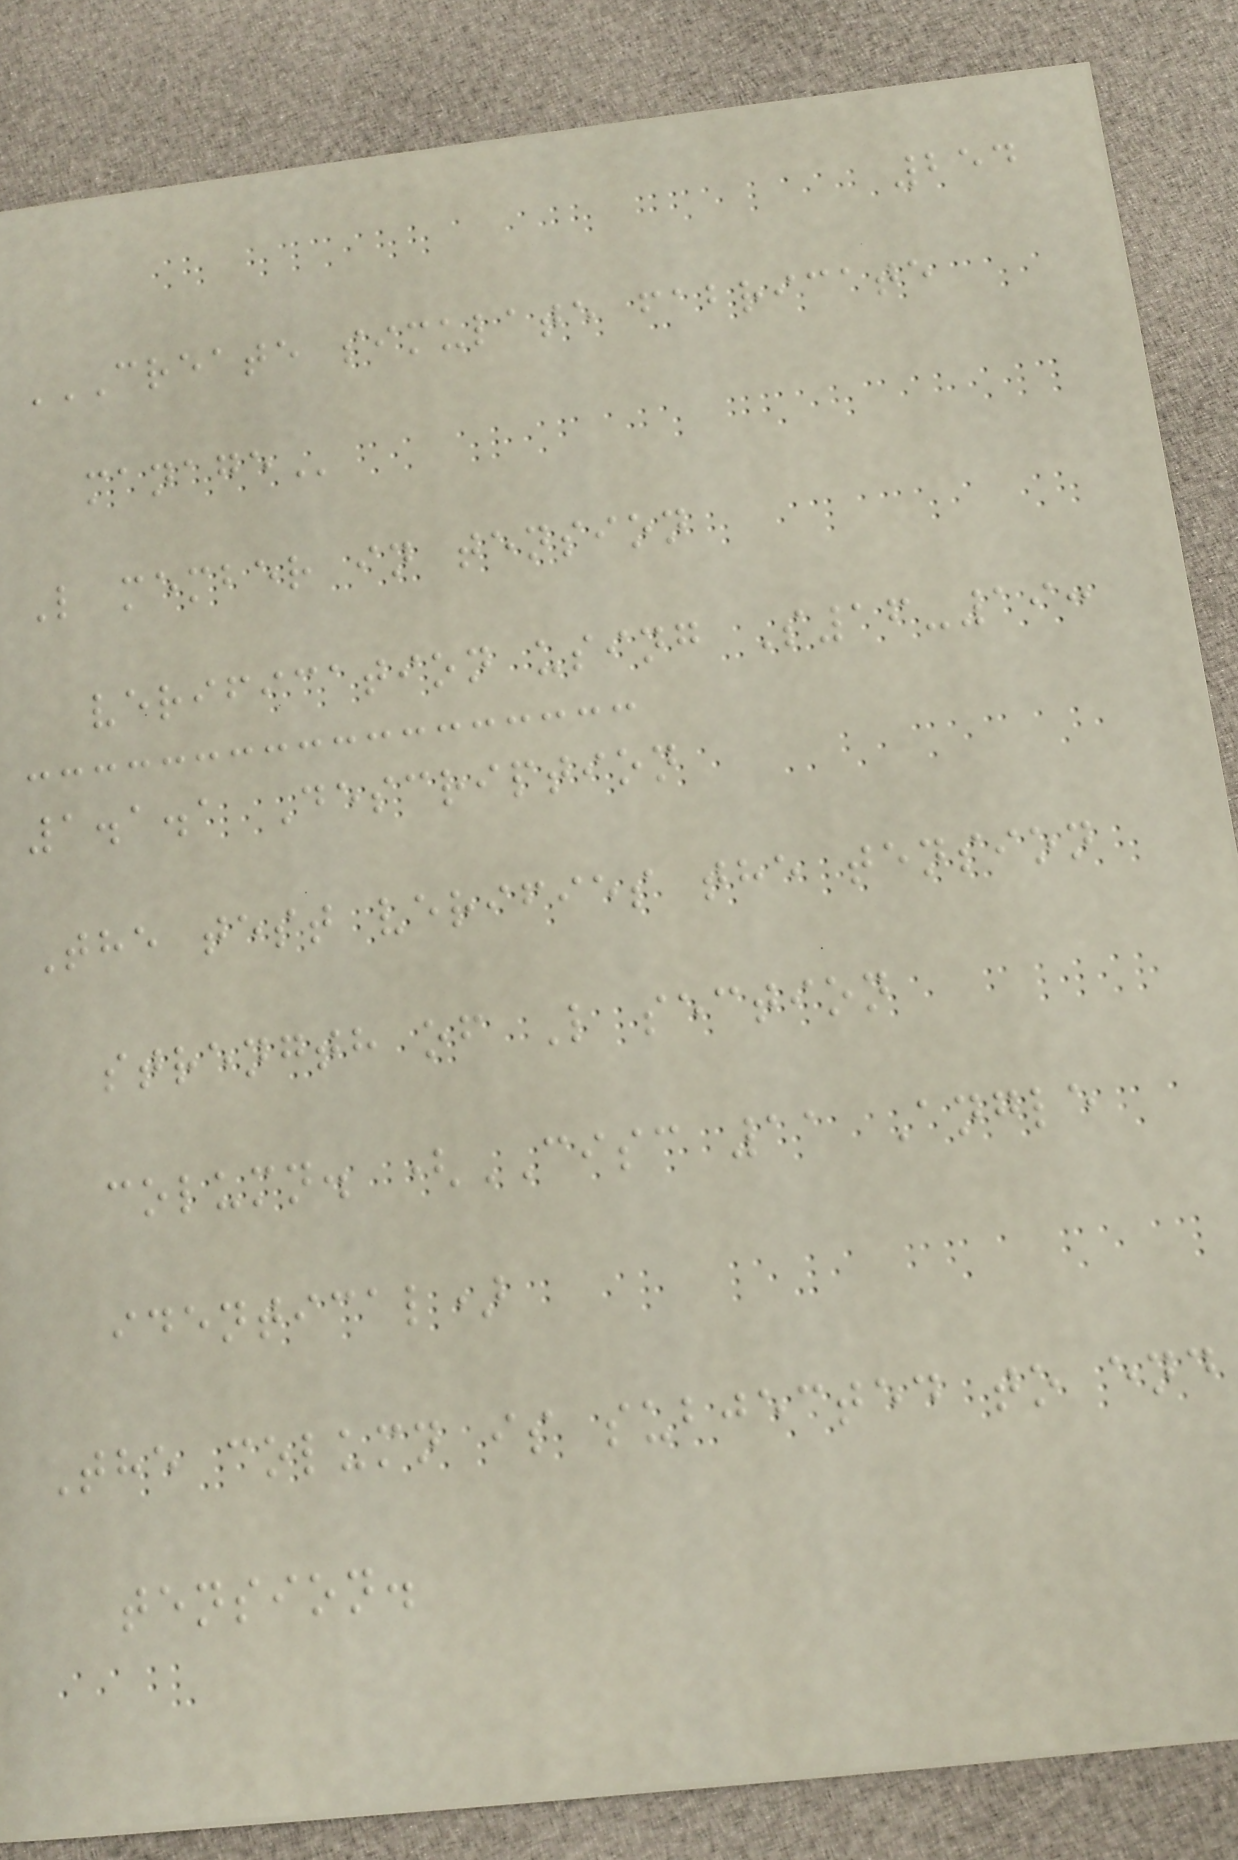254
CREATE SIMULATE FABRICATE
MANAGE
L member in tension
verification using S16-19:
1.1.1 Description
The test verifies the tension
strength of L section
column. (CISC 11 Angle
identical)
The column is subjected to end
tension.
